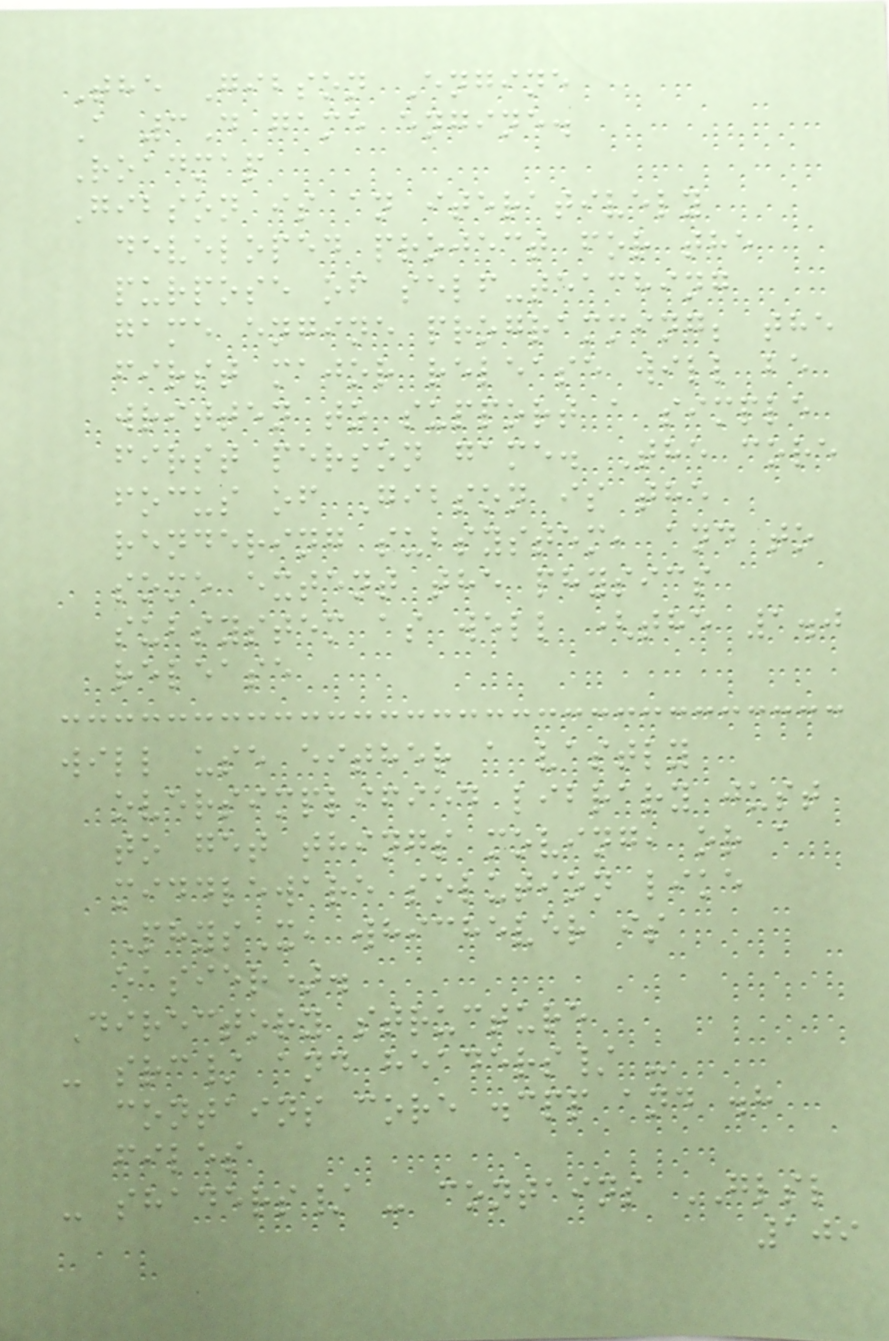The Gibson Engine
A 3D game engine.
Roadmap
Gibson is an iteratively
developed project for the
purpose of self-teaching
game engine programming; the
first major release will be
written to support a simple
first person game. The core
focus of Gibson is the
rendering subsystem, and to
some extent the physics
subsystem as well (the 1.0
release
will use either a vastly
oversimplified library just
to get things moving, or a
middleware solution like
PhysX, whichever is
easier).
Directory structure
- src/ and headers/ -
contains core .cpp and .h
files
- shaders/ - contains GLSL
109
